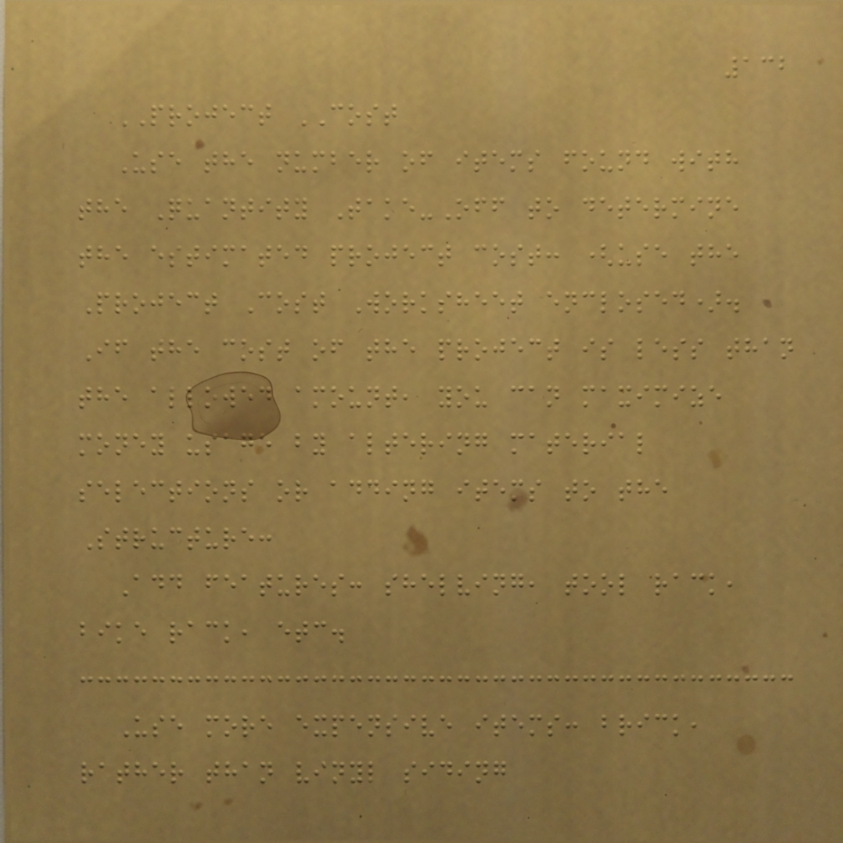132
PROJECT COST
Use the number of items found with
the Quantity Take-Off to determine
the estimated project cost: (use the
Project Cost Worksheet enclosed).
If the cost of the project is less than
the allowed amount, you can maximize
money usage by altering material
selections or adding items to the
Structure:
Add features: shelving, tool rack,
bike rack, etc.
Use more expensive items: brick,
rather than vinyl siding
